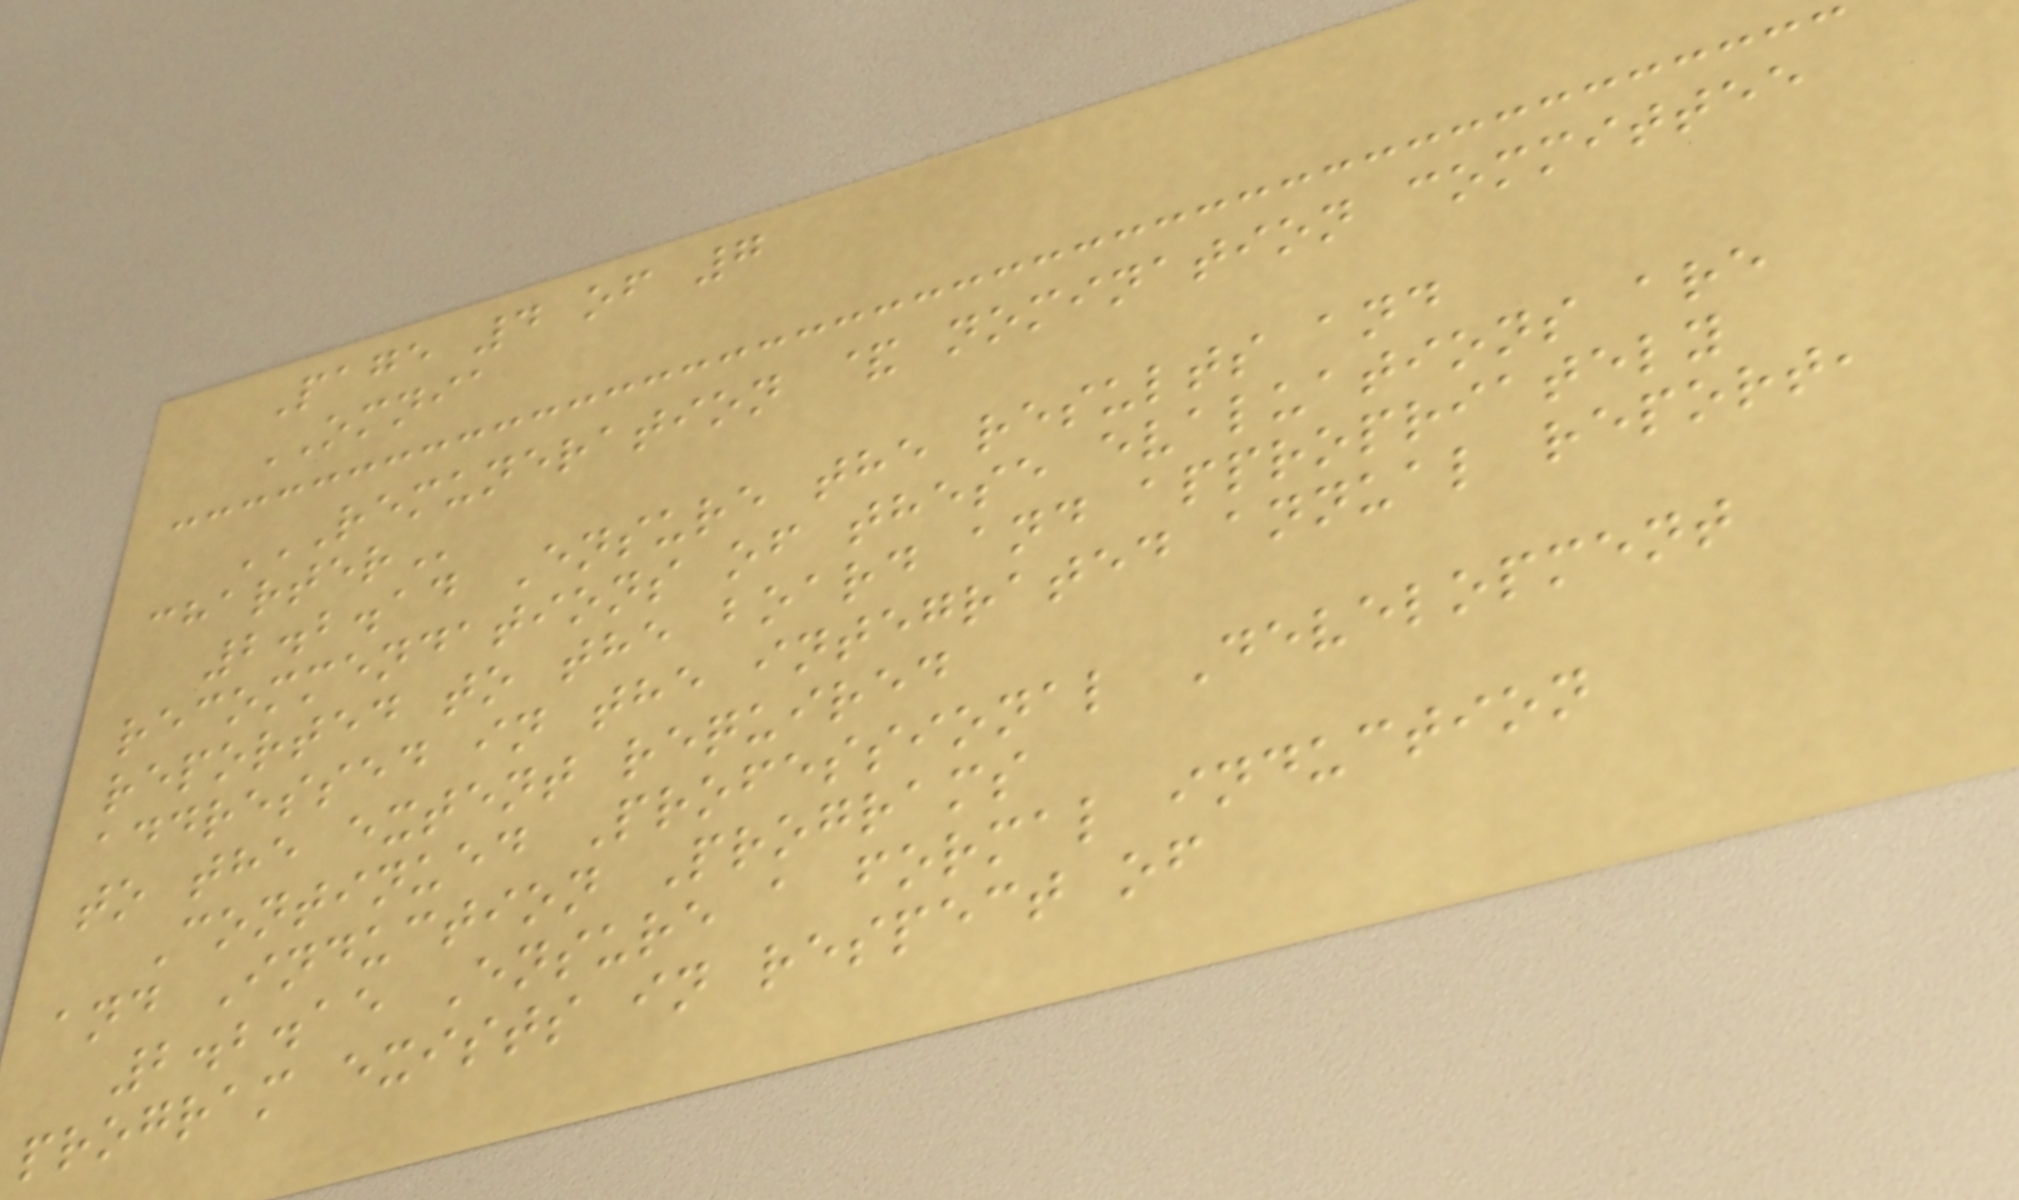Page 4 of 7
OMNIA
REMUNERATION & NOMINATION COMMITTEE
CHARTER
2.2.14 Ensure the results and
recommendations of these evaluations are
reported to the board and appropriately
addressed in the integrated annual report,
to the extent required
Continued Professional Development
and Induction Programs
2.2.15 Ensure a formal induction
program exists in respect of
